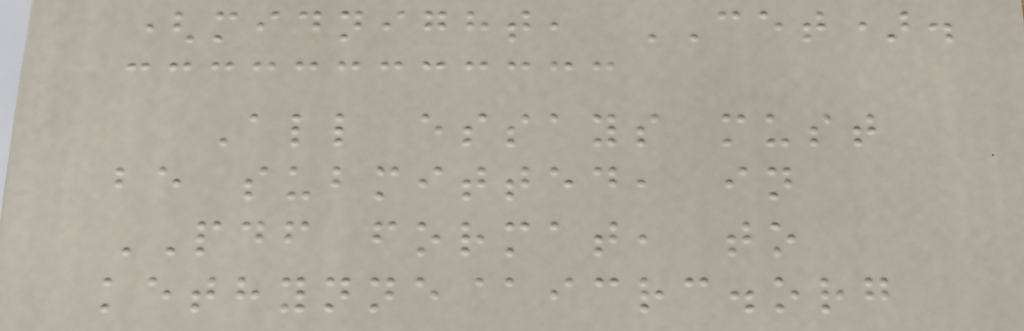(midnight, CET).
All essays must
be submitted, in
PDF format, to
kethynne@icrc.org
